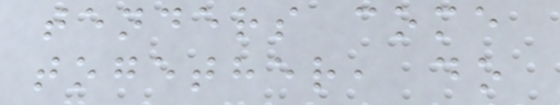tenders come
together, do
